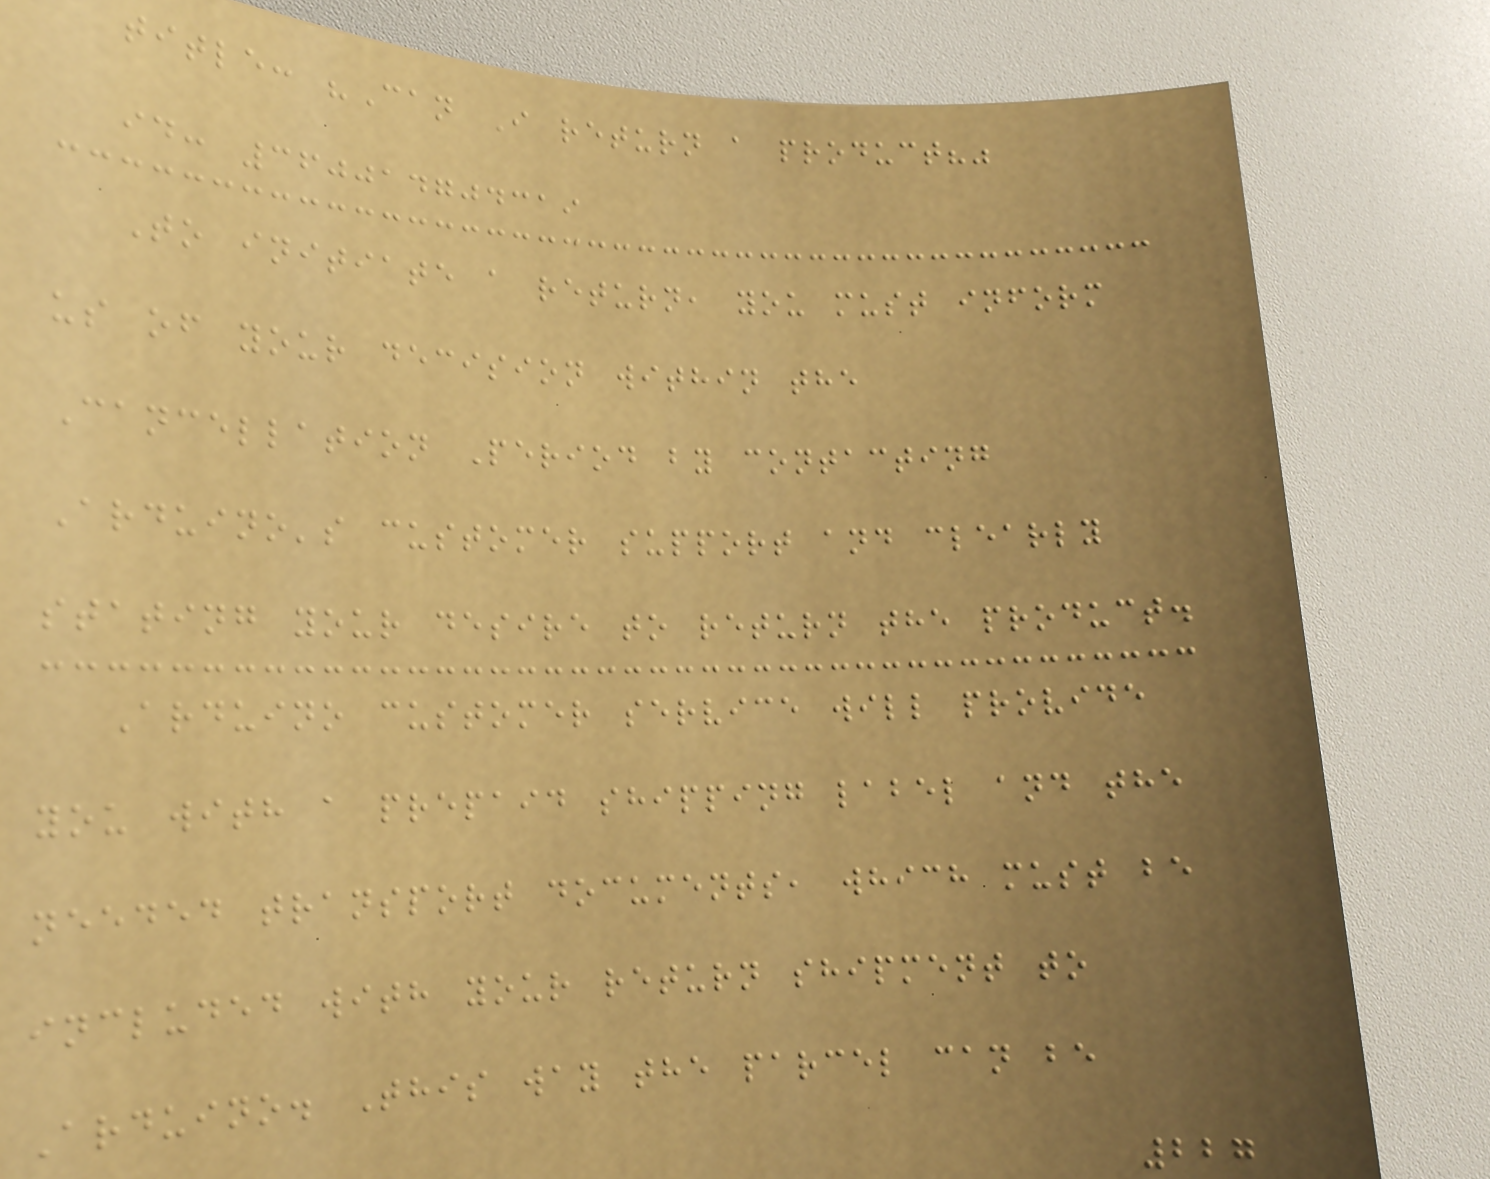title: "Can I return a product?"
id: 360014704319
To initiate a return, you must inform
us of your decision within the
Cancellation Period by contacting
Arduino's customer support and clearly
stating your desire to return the product.
Arduino customer service will provide
you with a prepaid shipping label and the
needed transport documents, which must be
included with your return shipment to
Arduino. This way the parcel can be
227
